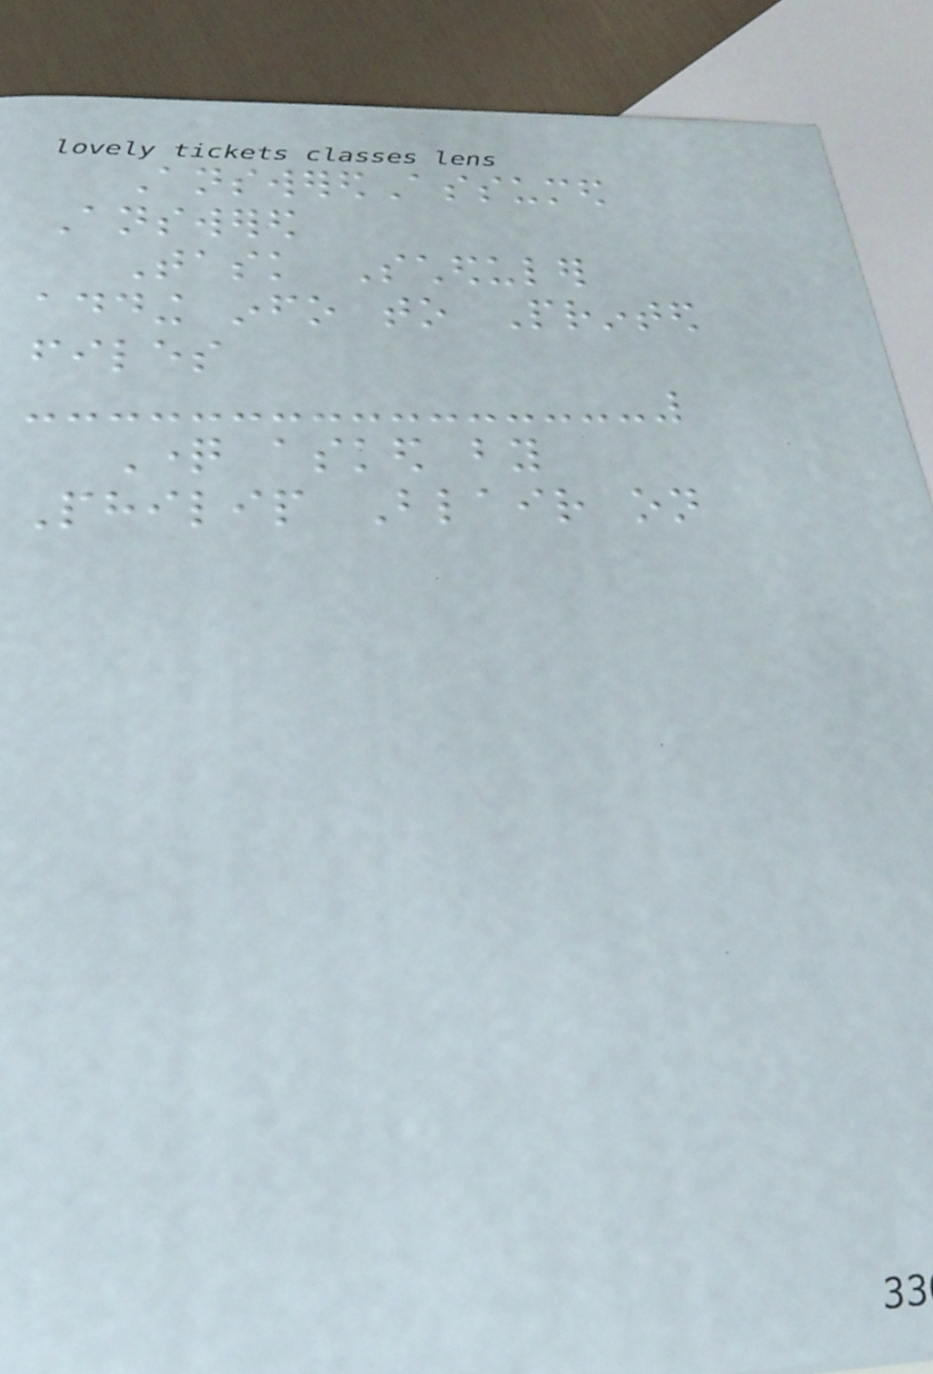AnsweredAssumed
Answered
Task Scheduler
adding info to Printed
files
Question asked by
Philip Blair on
